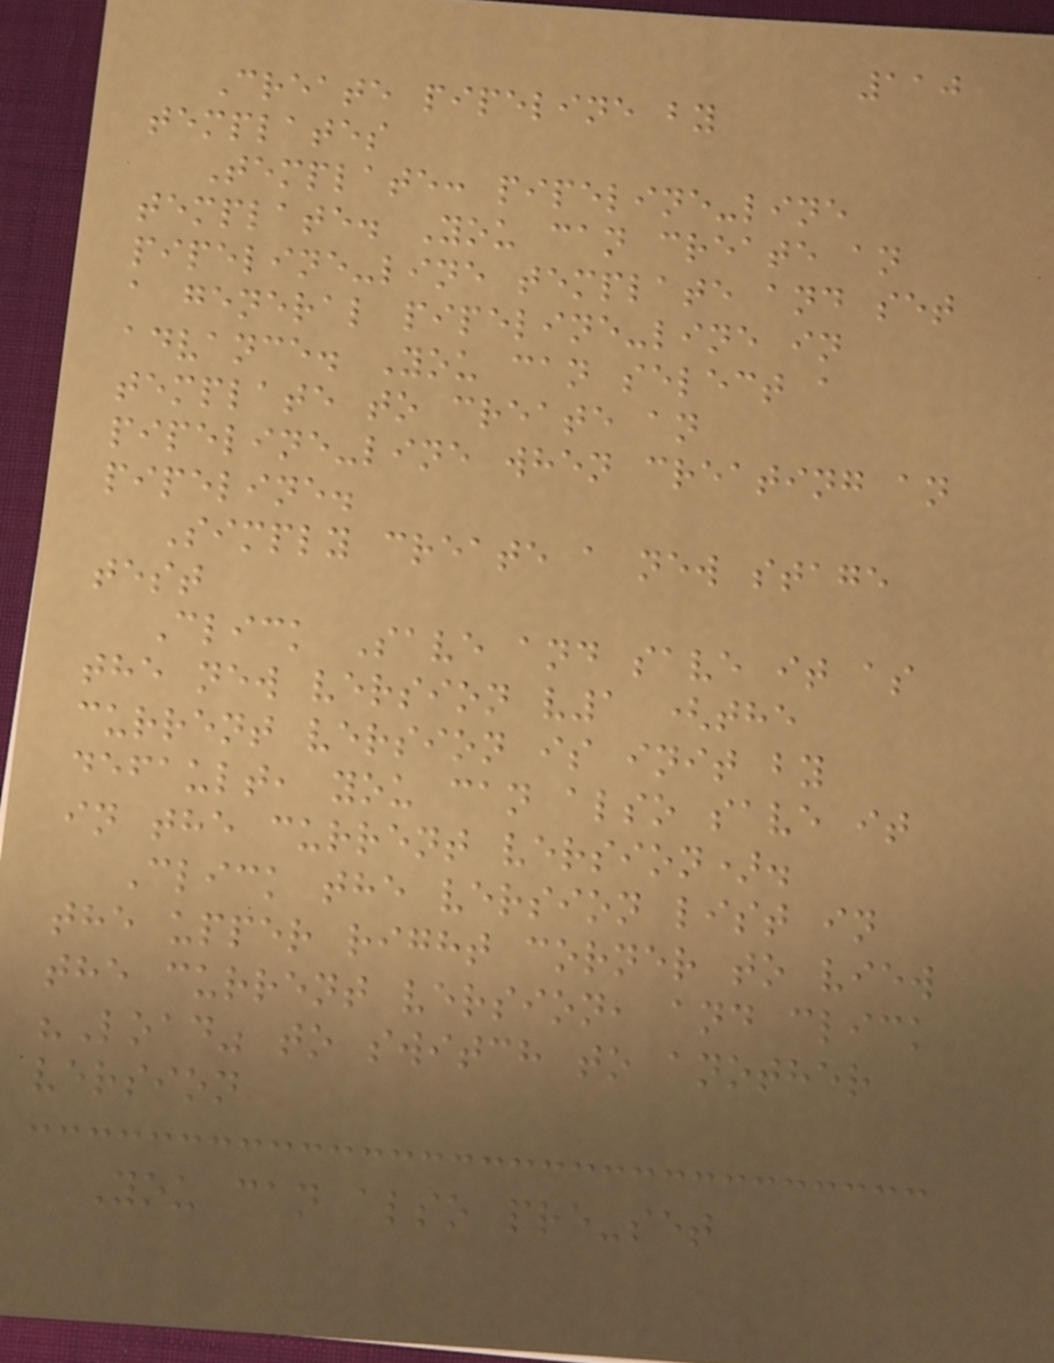110
Create pipeline by
templates
Template: pipeline-line
template. You can create an
pipeline-line template and set
a general pipeline-line in
advance. You can select a
template to create an
pipeline-line when creating an
pipeline.
Simply create a new stage
test
Click Save and save it as
the new version v1 (the
current version is init by
default, you can also save it
in the current version).
Click the version list in
the upper right corner to view
the current version, and click
"Load" to switch to another
version
You can also pre-set
